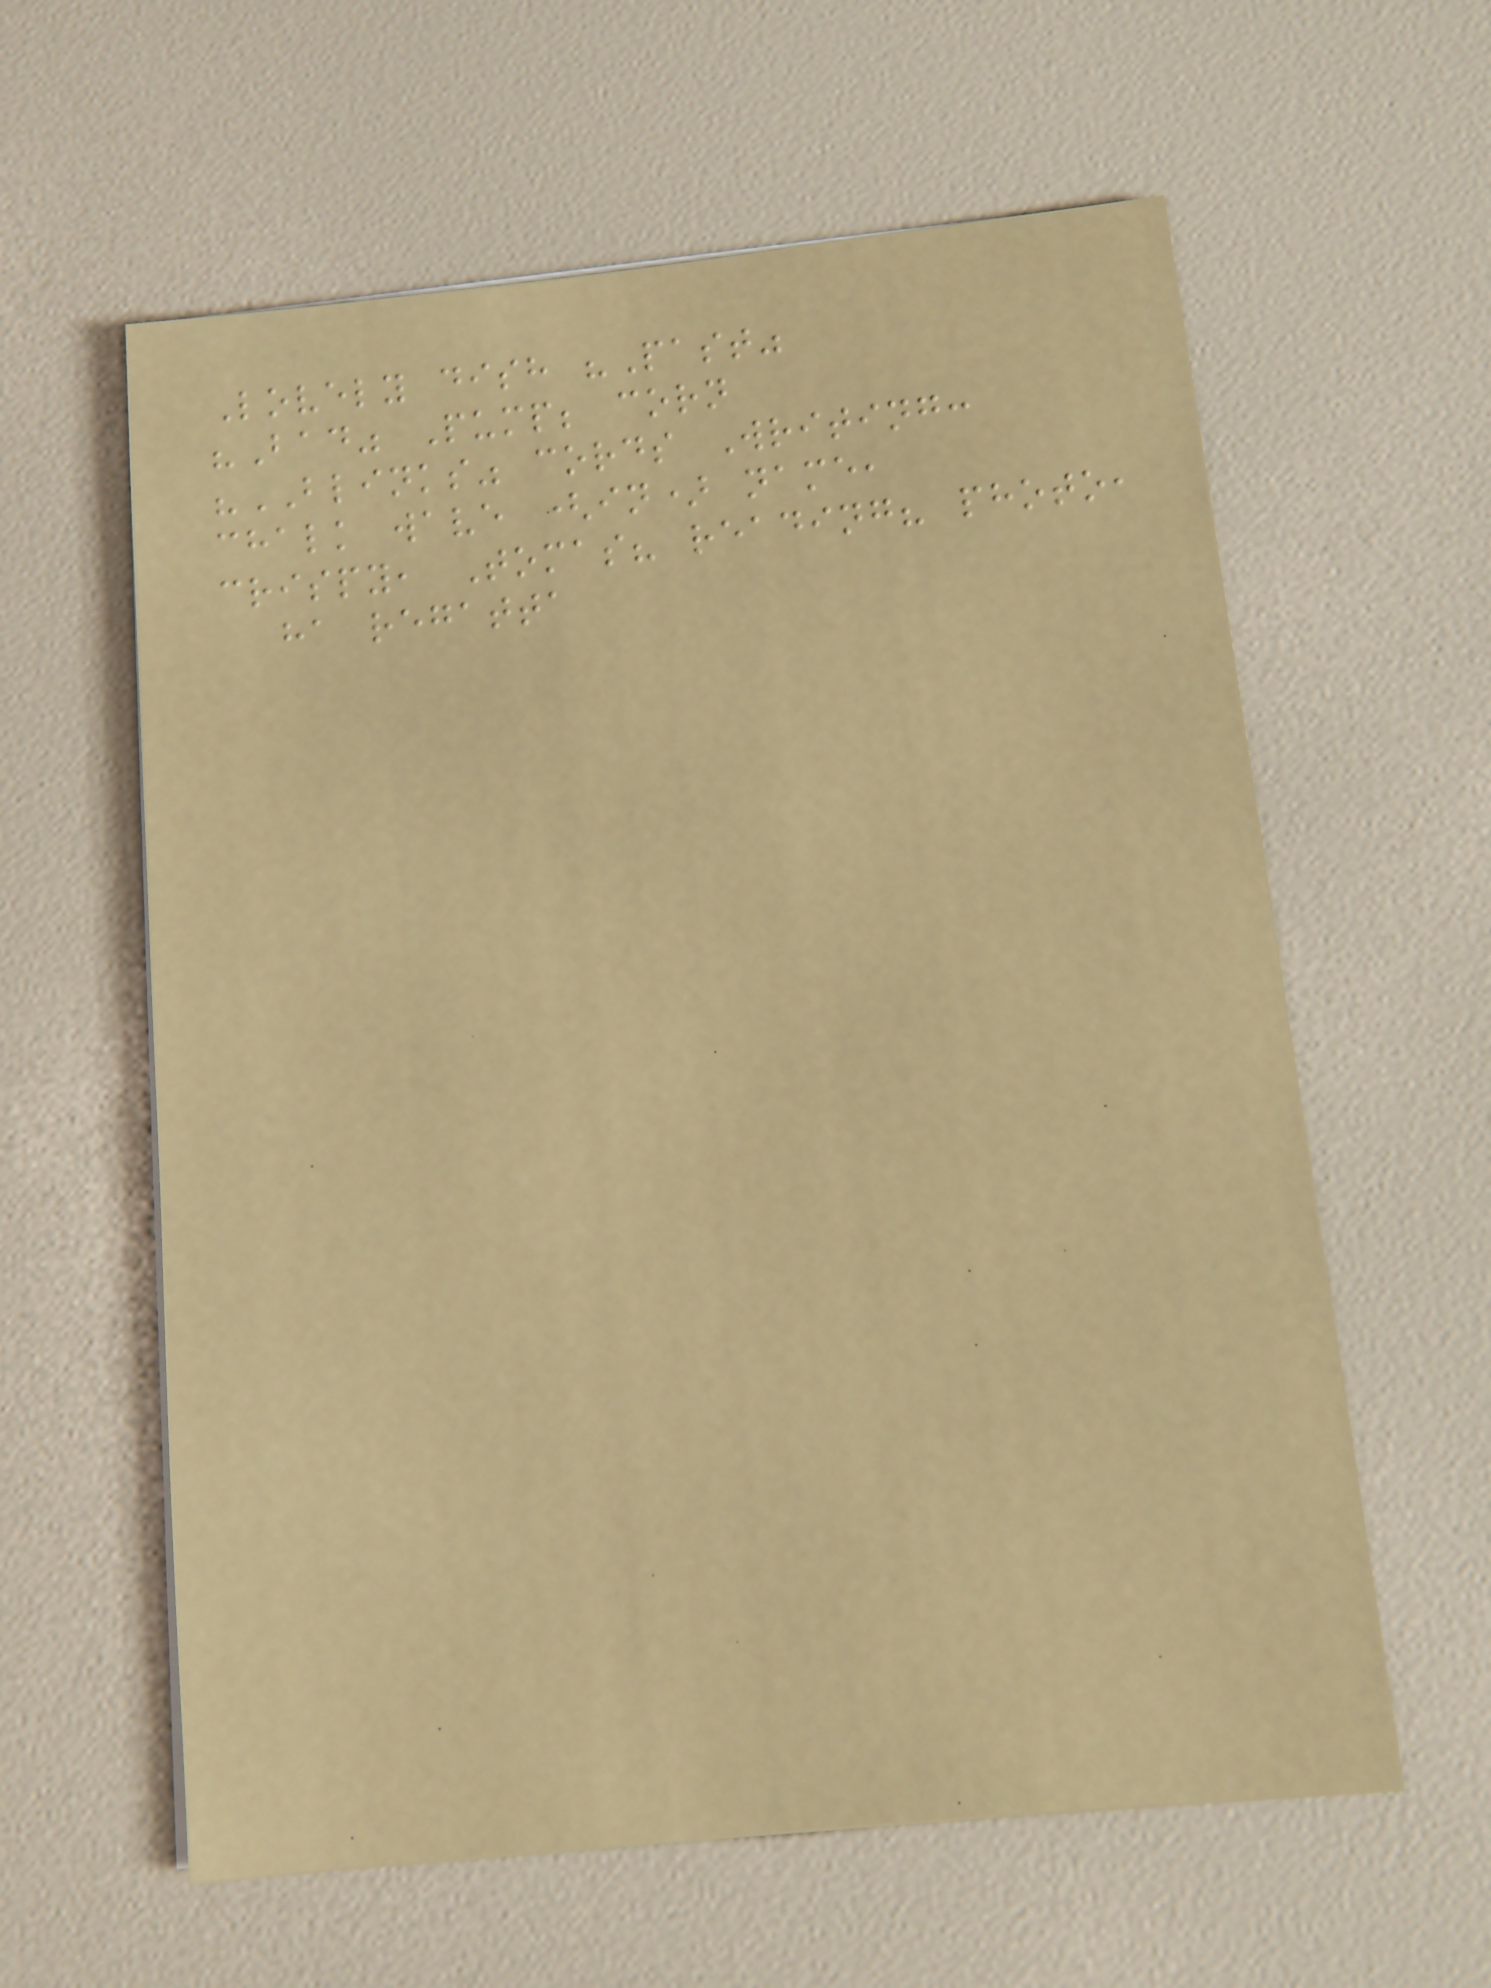Lovely dish "Past"
"Bad" Pump; corn
"BLINKS" cords Writing:
chalk wave (in) name,
crispy, Tomas? reading? photo,
ha regatta
